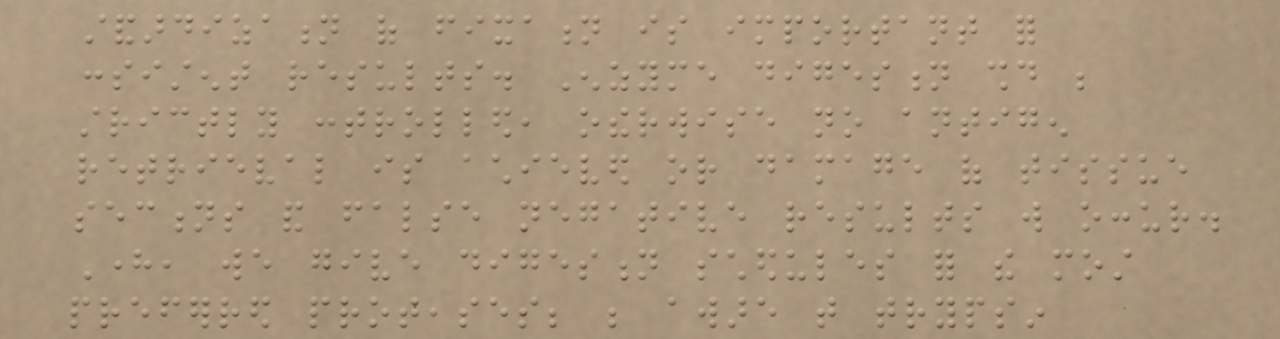standardization of fixation is important for
consistent results. Enzyme digestion should be
strictly controlled, otherwise no antigen
retrieval is achieved or damage of tissue
sections and false negative results will occur.
Here, we give digestion schedules for the most
preferred proteases; be aware that trypsin
